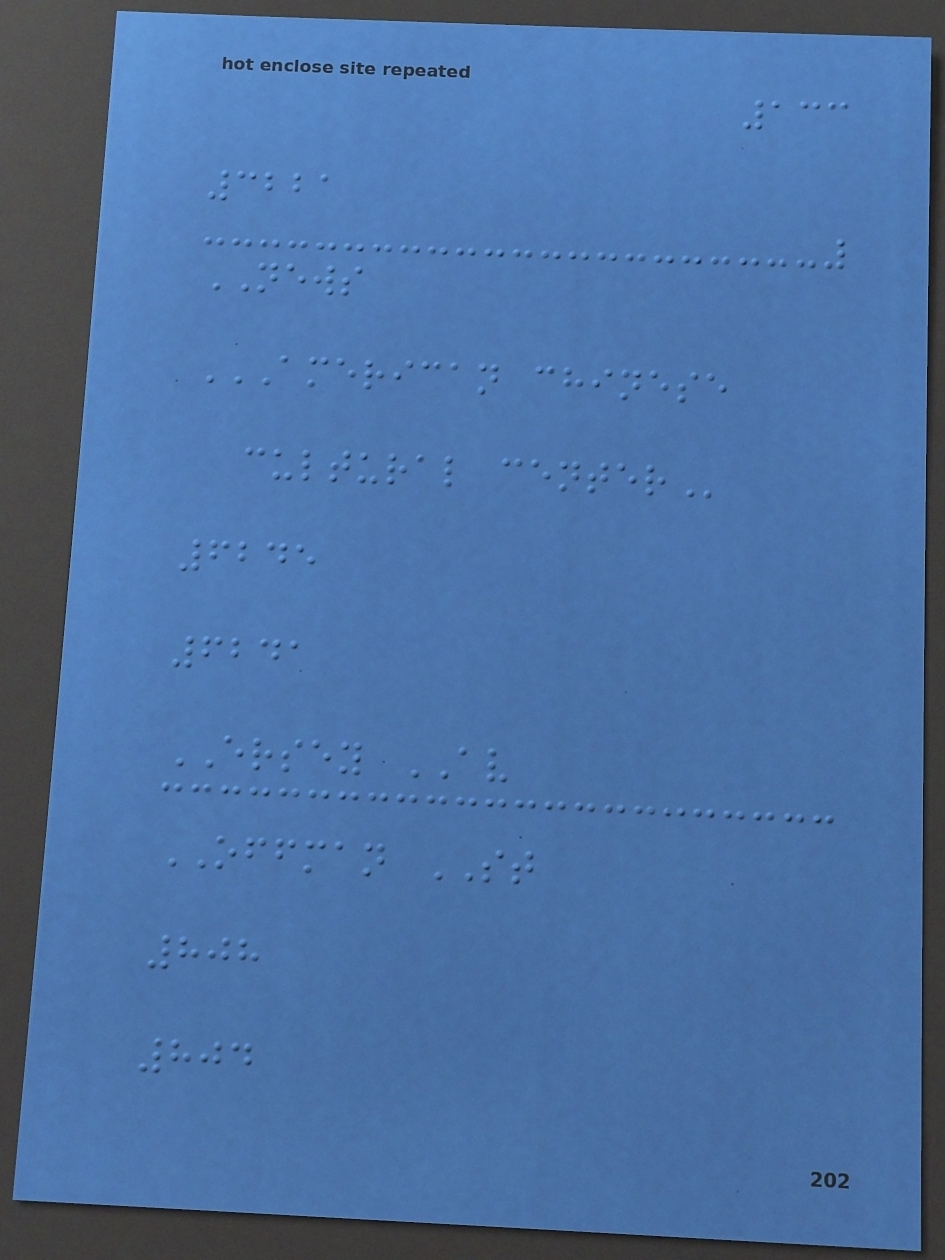133
3221
NEWS
AMERICAN CHINESE
CULTURAL CENTER
6245
6241
ERSEY AV
OFFMAN ST
808
804
